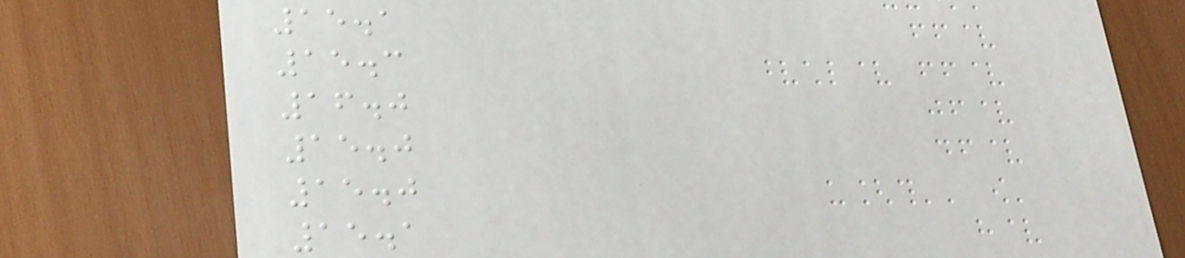15.1
15.3
16.0
15.0
15.0
15.1
